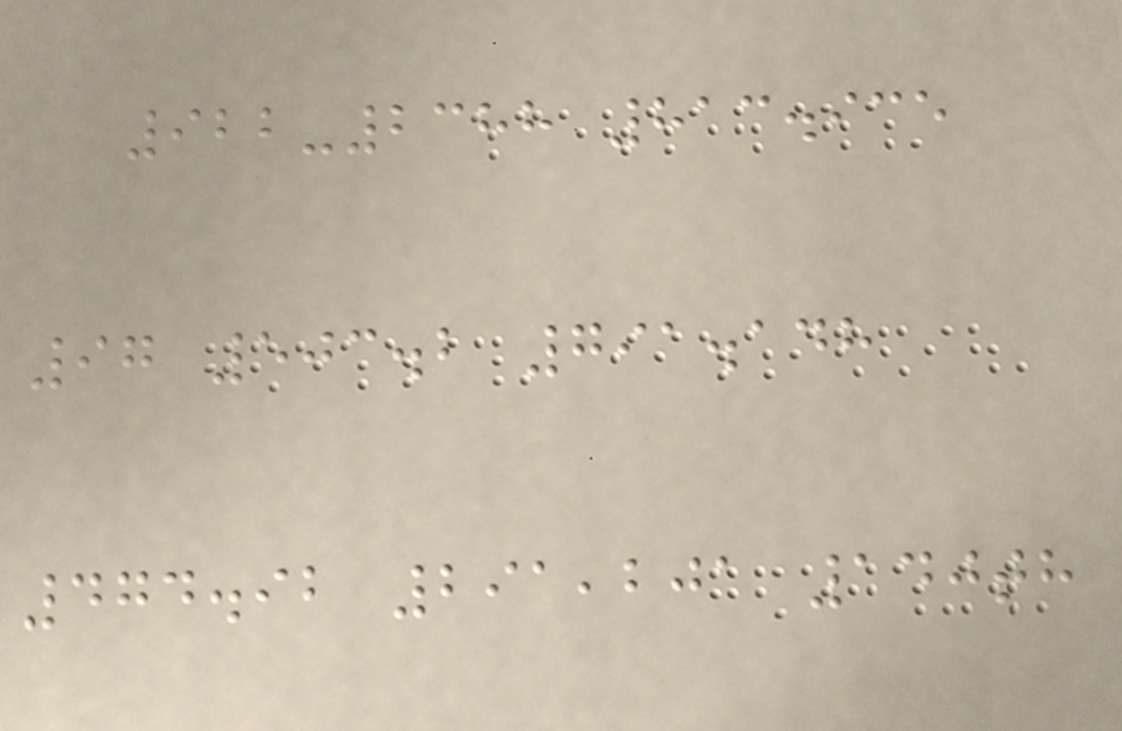922-2388 813.935
97 503.2 791.148
474.92 291,201 140th
